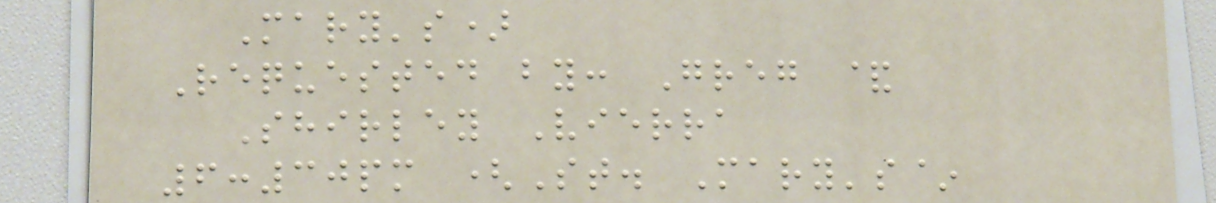Mary's)
Requested by: Greg &
Shirley Vierra
6:30pm (St. Mary's~
